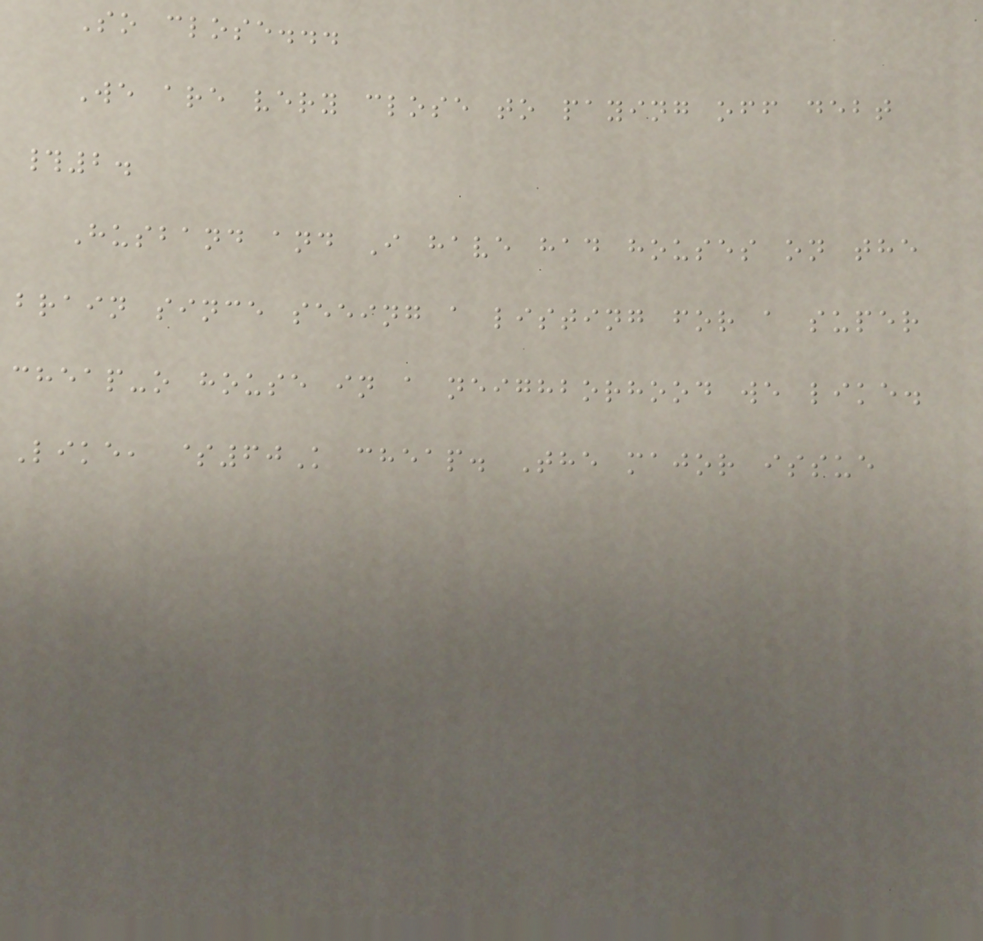So close...
We are very close to paying off debt
#2.
Husband and I have had houses on the
brain since seeing a listing for a super
cheap-o house in a neighborhood we like.
Like, $60K cheap. The major issue
